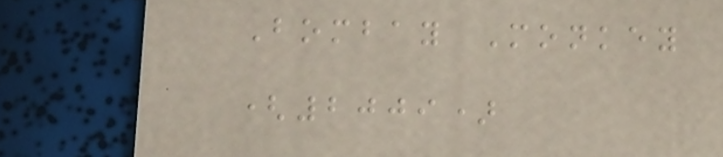Bombay Monkey
(2009)
